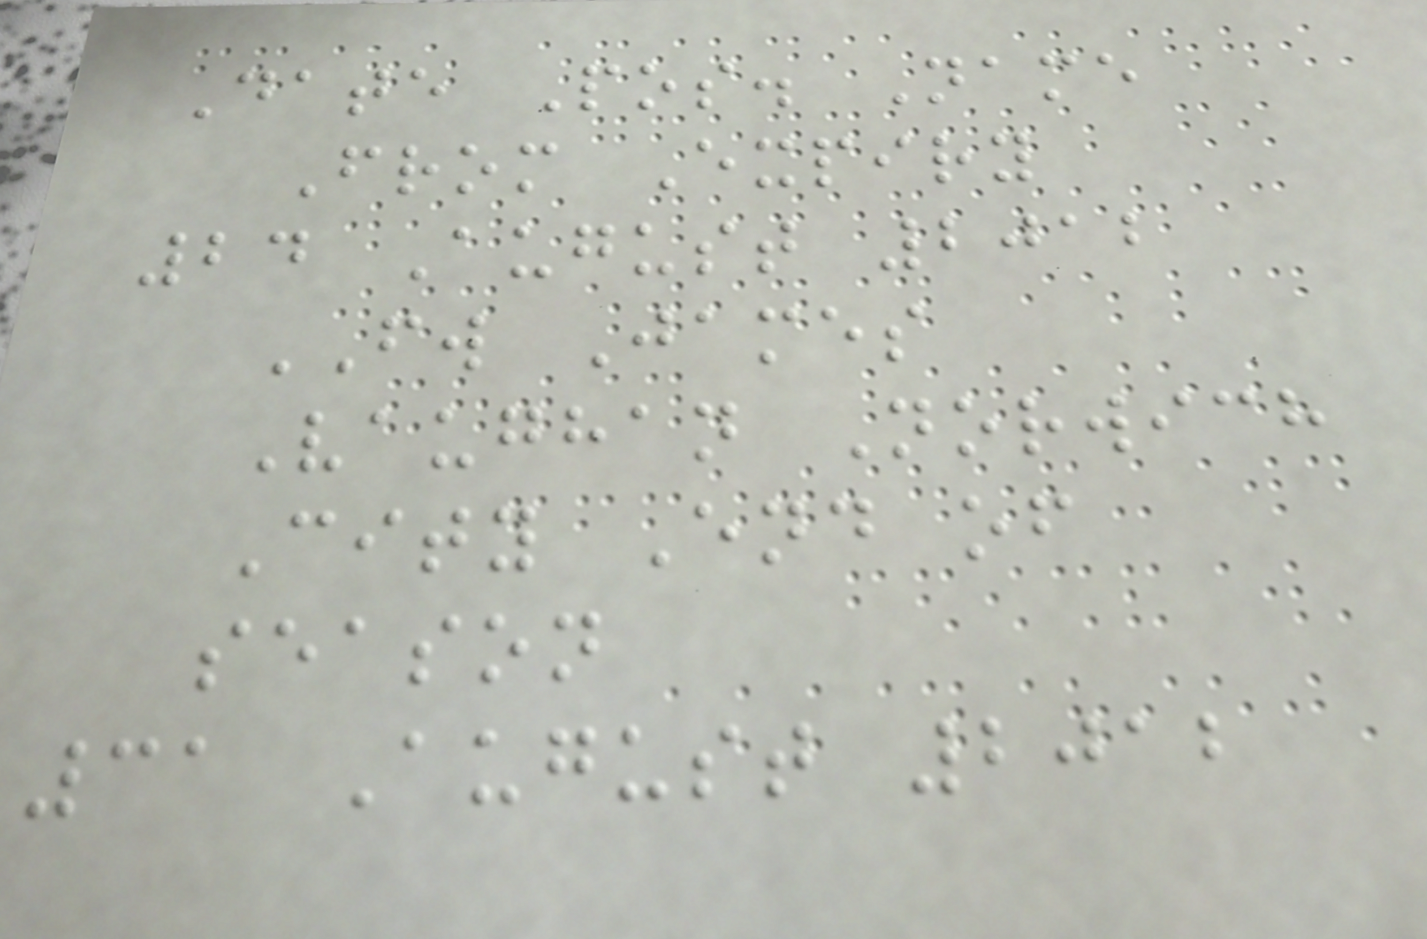Date Pos. Name
From Expiry
24 August 2012
FW James
Vaughan Norwich
City End of
season
31 August 2012
